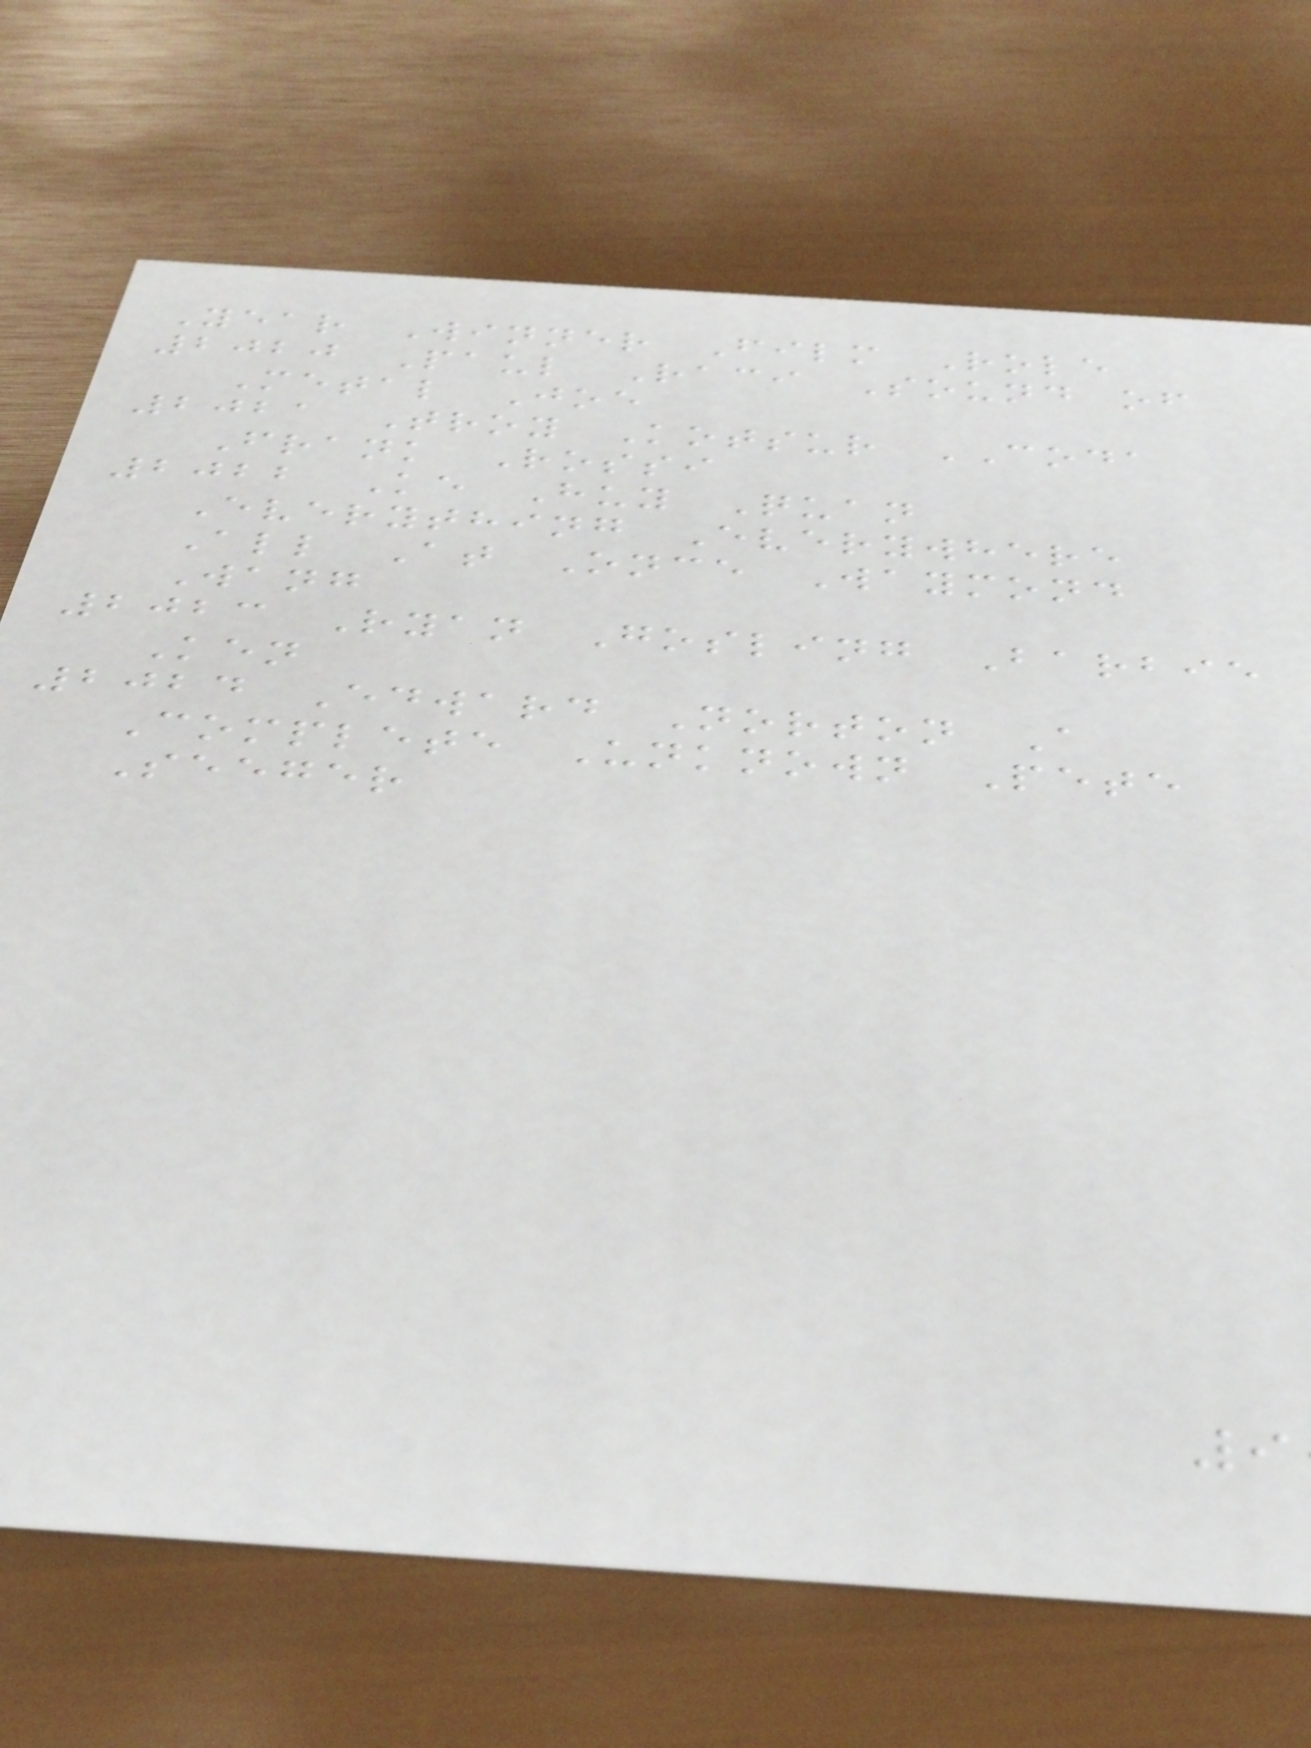Year Winner Film Role
2020 Paul Raci Sound of
Metal Joe
2021 Troy Kotsur CODA
Frank Rossi
2022 Ke Huy Quan
Everything Everywhere
All At Once Waymond
Wang
2023 Ryan Gosling Barbie
Ken
2024 Edward Norton A
Complete Unknown Pete
Seeger
